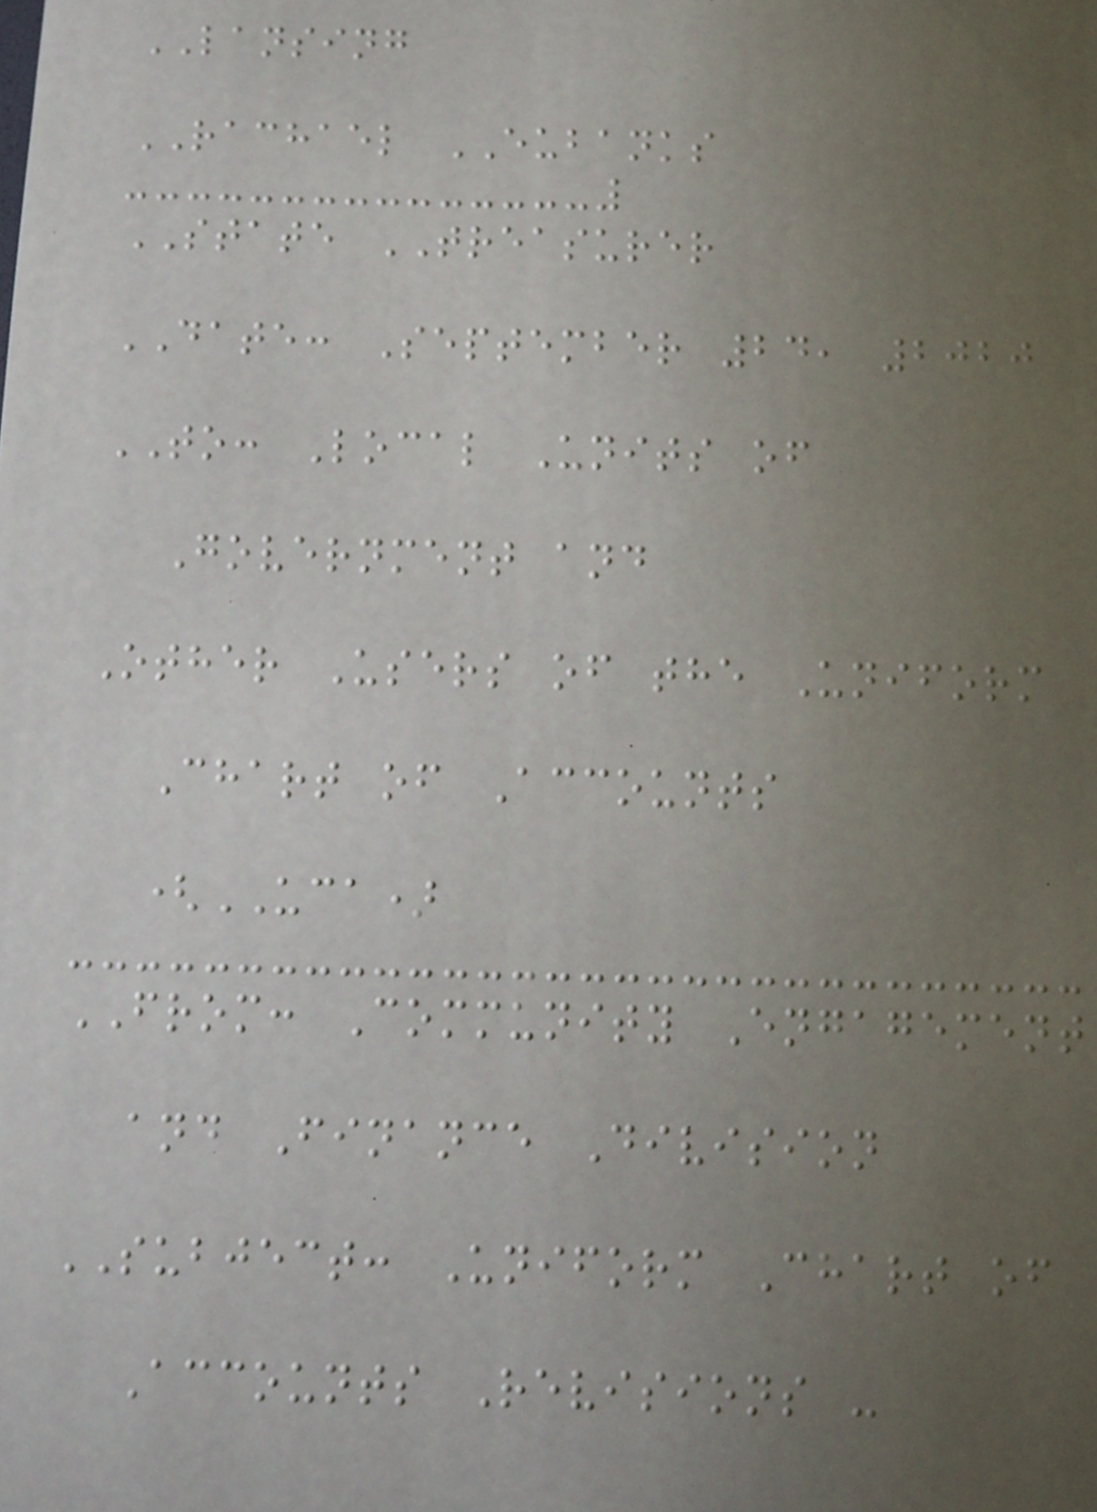LANSING
RACHAEL EUBANKS
STATE TREASURER
DATE: September 24, 2020
TO: Local Units of
Government and
Other Users of the Uniform
Chart of Accounts
(UCA)
FROM: Community Engagement
and Finance Division
SUBJECT: Uniform Chart of
Accounts Revisions -
